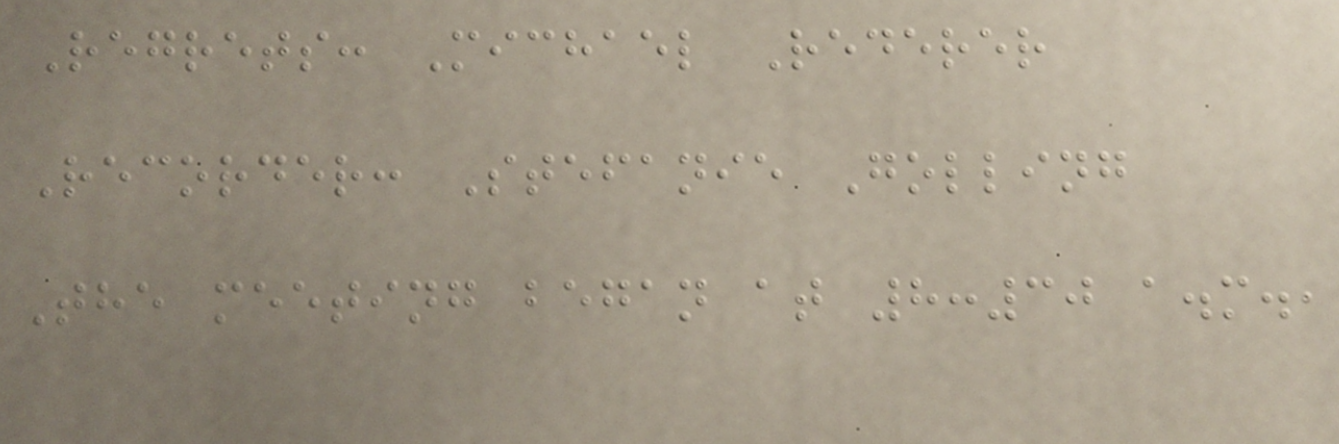Regrets: Michael Rederer
Recorder: Stefanie Golling
The meeting began at 8:30 a.m.,
